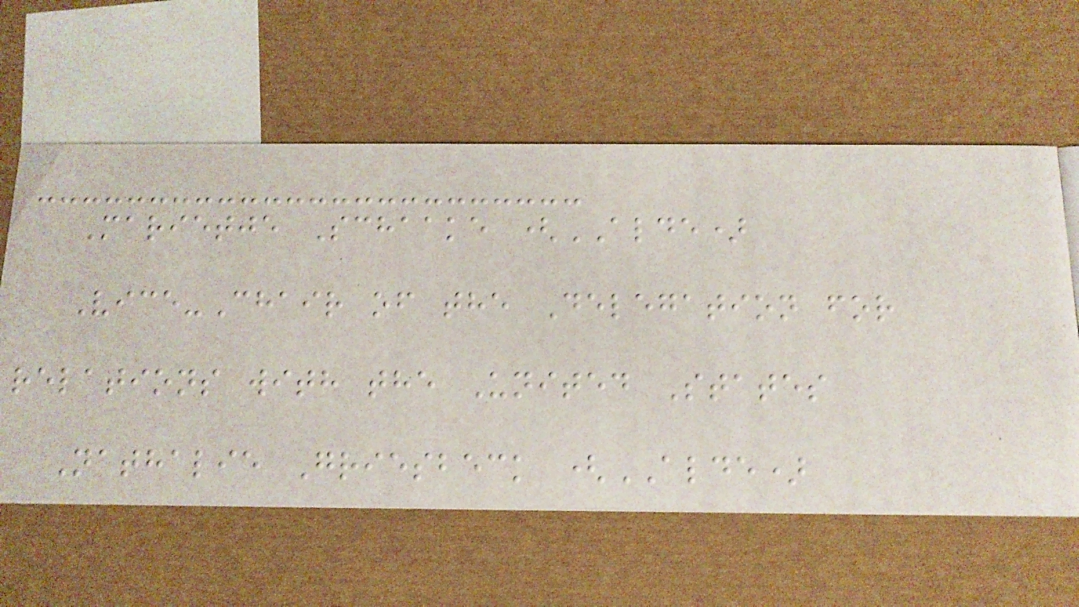Marietje Schaake (ALDE)
Vice-Chair of the Delegation for
relations with the United States
Nathalie Griesbeck (ALDE)
